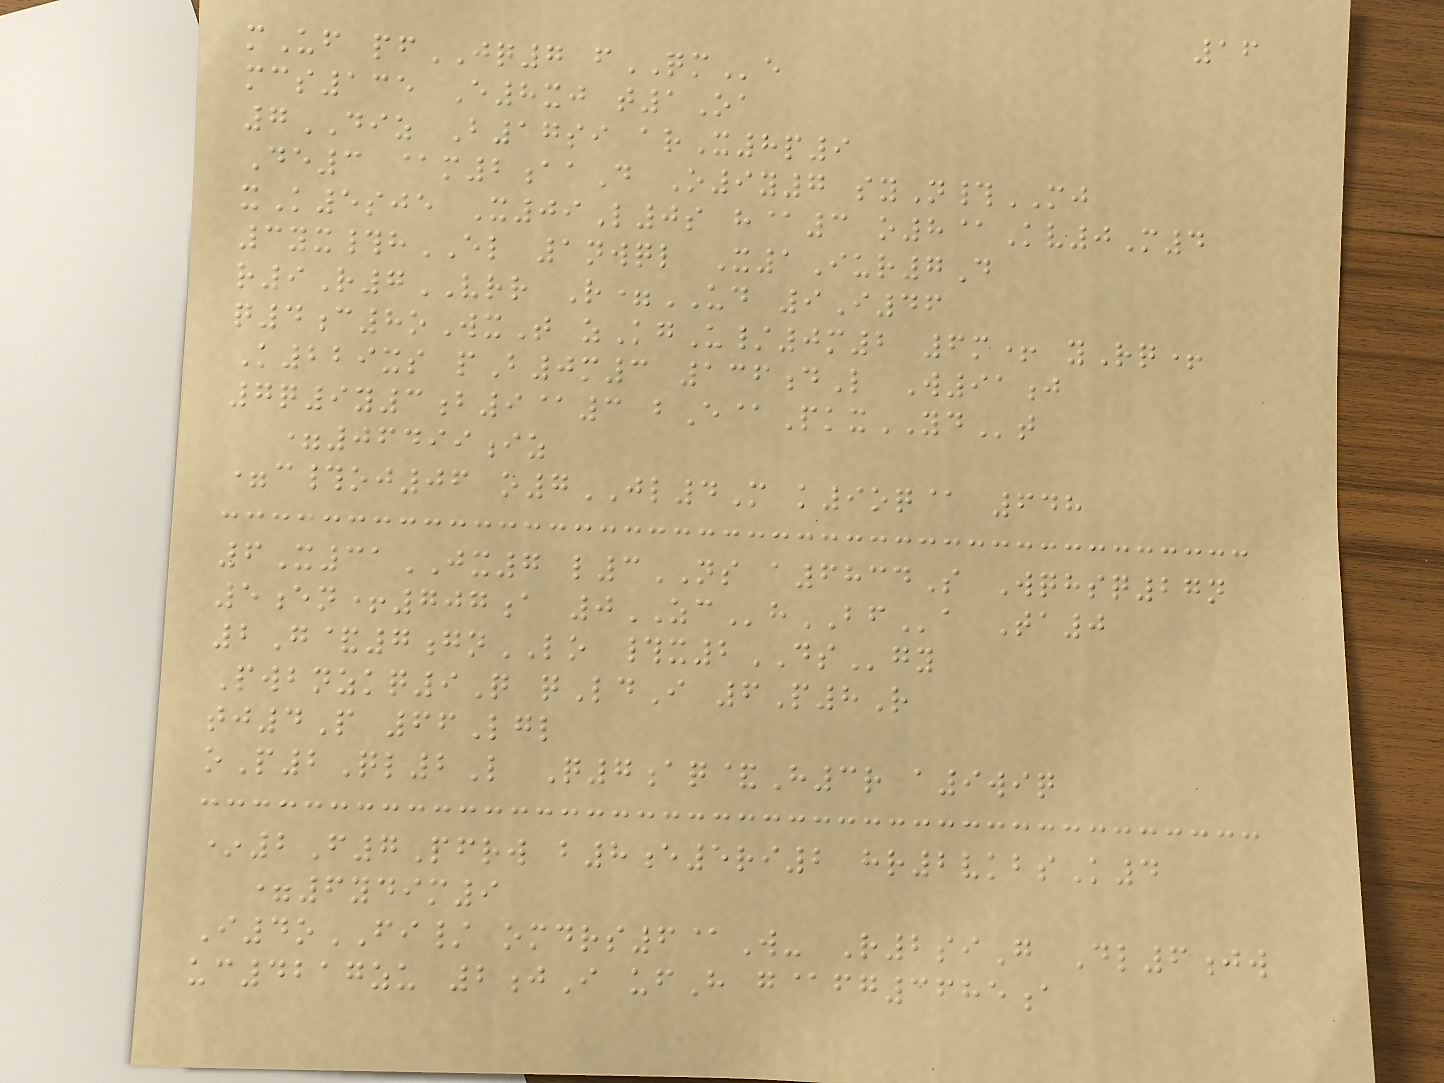16
mUf pfJQ7 fQMe
mcs135 E8xj t1Oa
7DIZ B17si arX8p9
De3 @m2aaD O9y7 syN#MJ
xK5sje X09L0s h@3 o8@Kv0M4
3yx#hEL 1nwql X1Iur7D
r9R7VRR R=UD 9I46
q4c8oWxT zKgU/0m2 6m+ yRq+
K229xs pB0m3 136dL W91j
7q9y3b9@3 bE@PkxYDt
=06499iz
=c#oj06 o7JL4M k9oq@ 648
6X31JX7 l3NS a6834S Wqhsq27n
5en+707a 0ZChBFa Ta0
2G&7gnLO #x2DSgy
Pwbnzkq9Q qLdI 6P8R
tj4P 66Lgl
oP2Ql2L Q7aq&H3r a9wiq
*2F7Pfrw b8e5ri2 hr2vkbsK4
=6ydim9
I4oFI/ omdrs6@W- R2siG Dl6jw
uc4217zu 2jI ufH g@fg3685a
